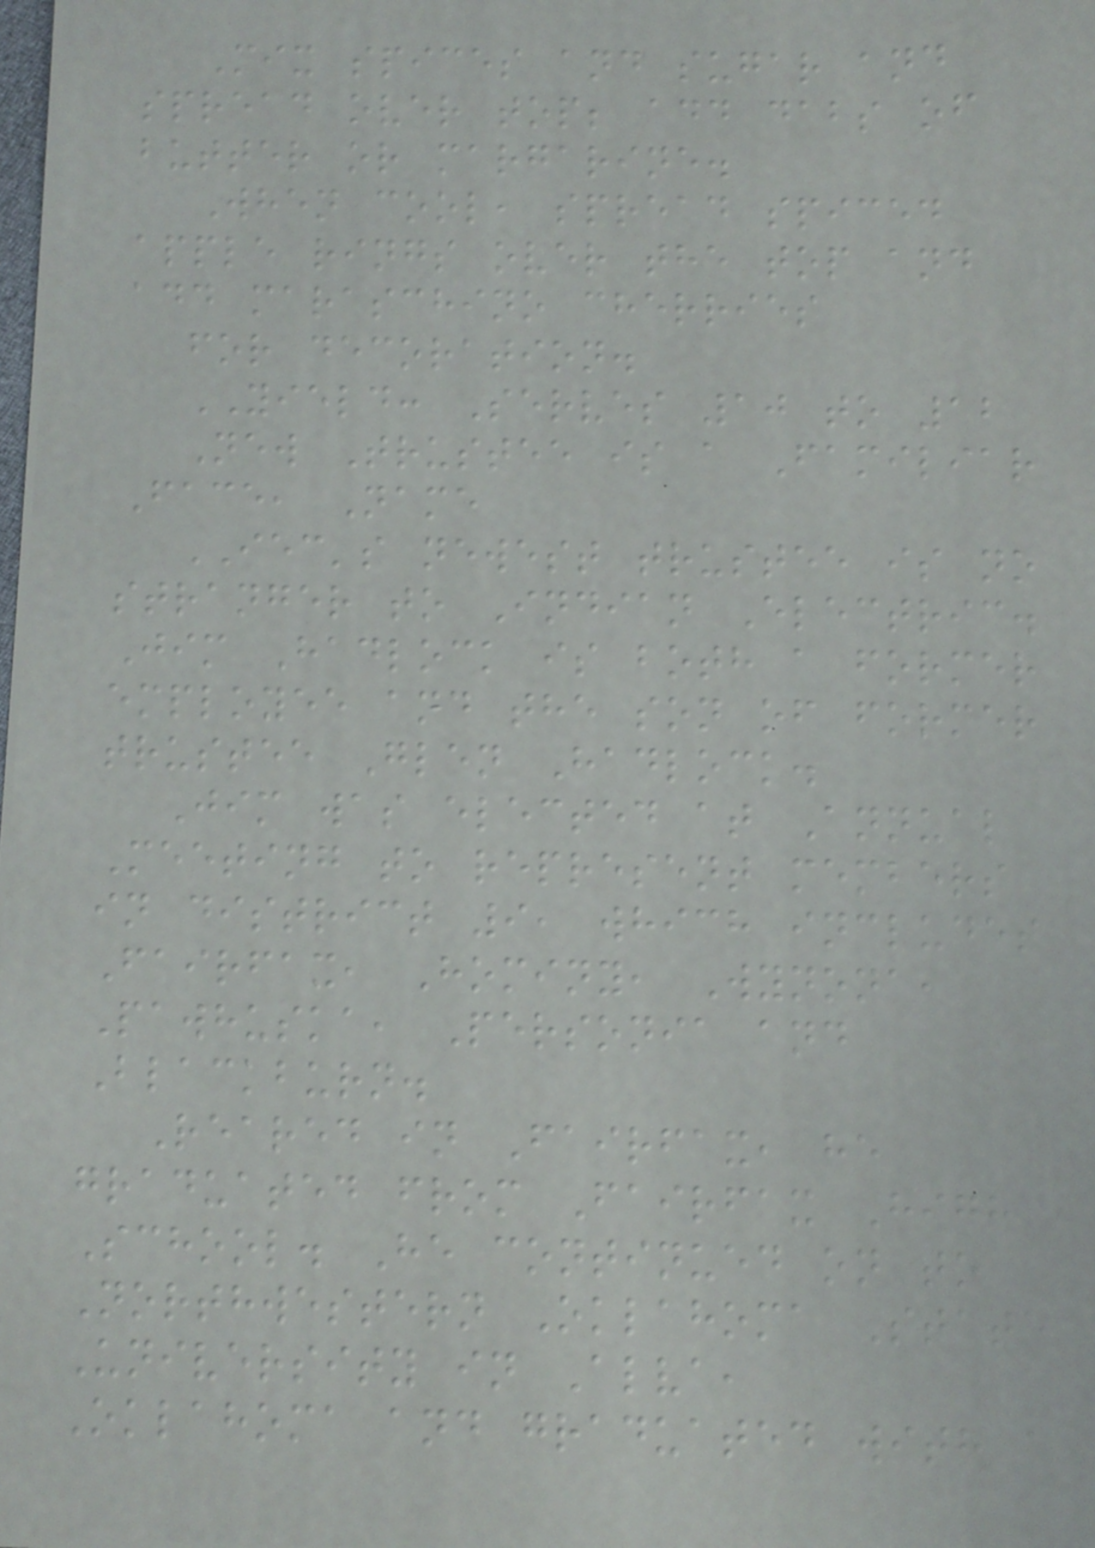Mix spices and sugar and
spread over top; add dabs of
butter or margarine.
When cool, spread spiced
apple rings over the top and
add maraschino cherries
for decoration.
YIELD: Serves 10 to 12
New Trustee is a Familiar
Face, Name
IEC's newest trustee is no
stranger to Indian Electric.
Jim Hadlock is both a former
employee and the son of former
trustee Glen Hadlock.
Jim was elected at Annual
Meeting to represent members
in district 9, which includes
Fairfax, Hominy, Wynona,
Pawhuska, Personia and
Blackburn.
Reared in Fairfax, he
graduated from Fairfax High
School. He continued on to
Northwestern Oklahoma State
University in Alva,
Oklahoma and graduated with a
